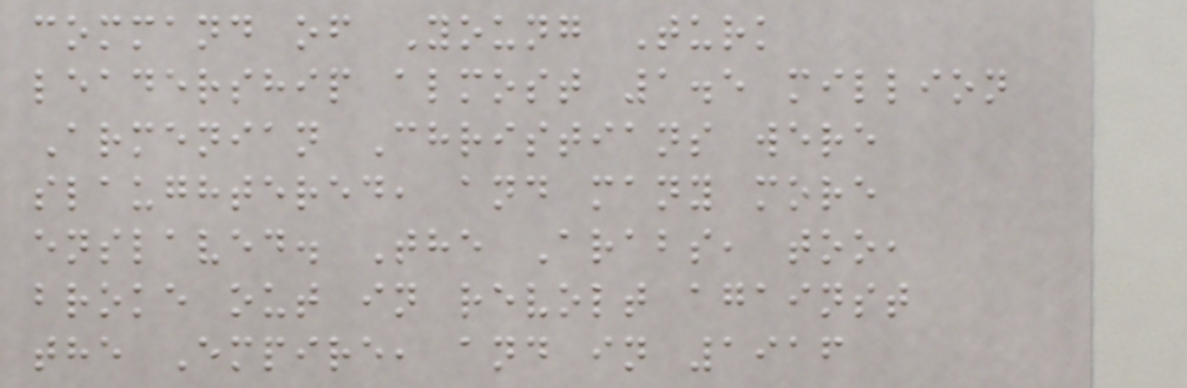command of Young Turk
leadership almost 1.5 million
Armenian Christians were
slaughtered, and many more
enslaved. The Arabs, too,
broke out in revolt against
the Empire, and in 1916
